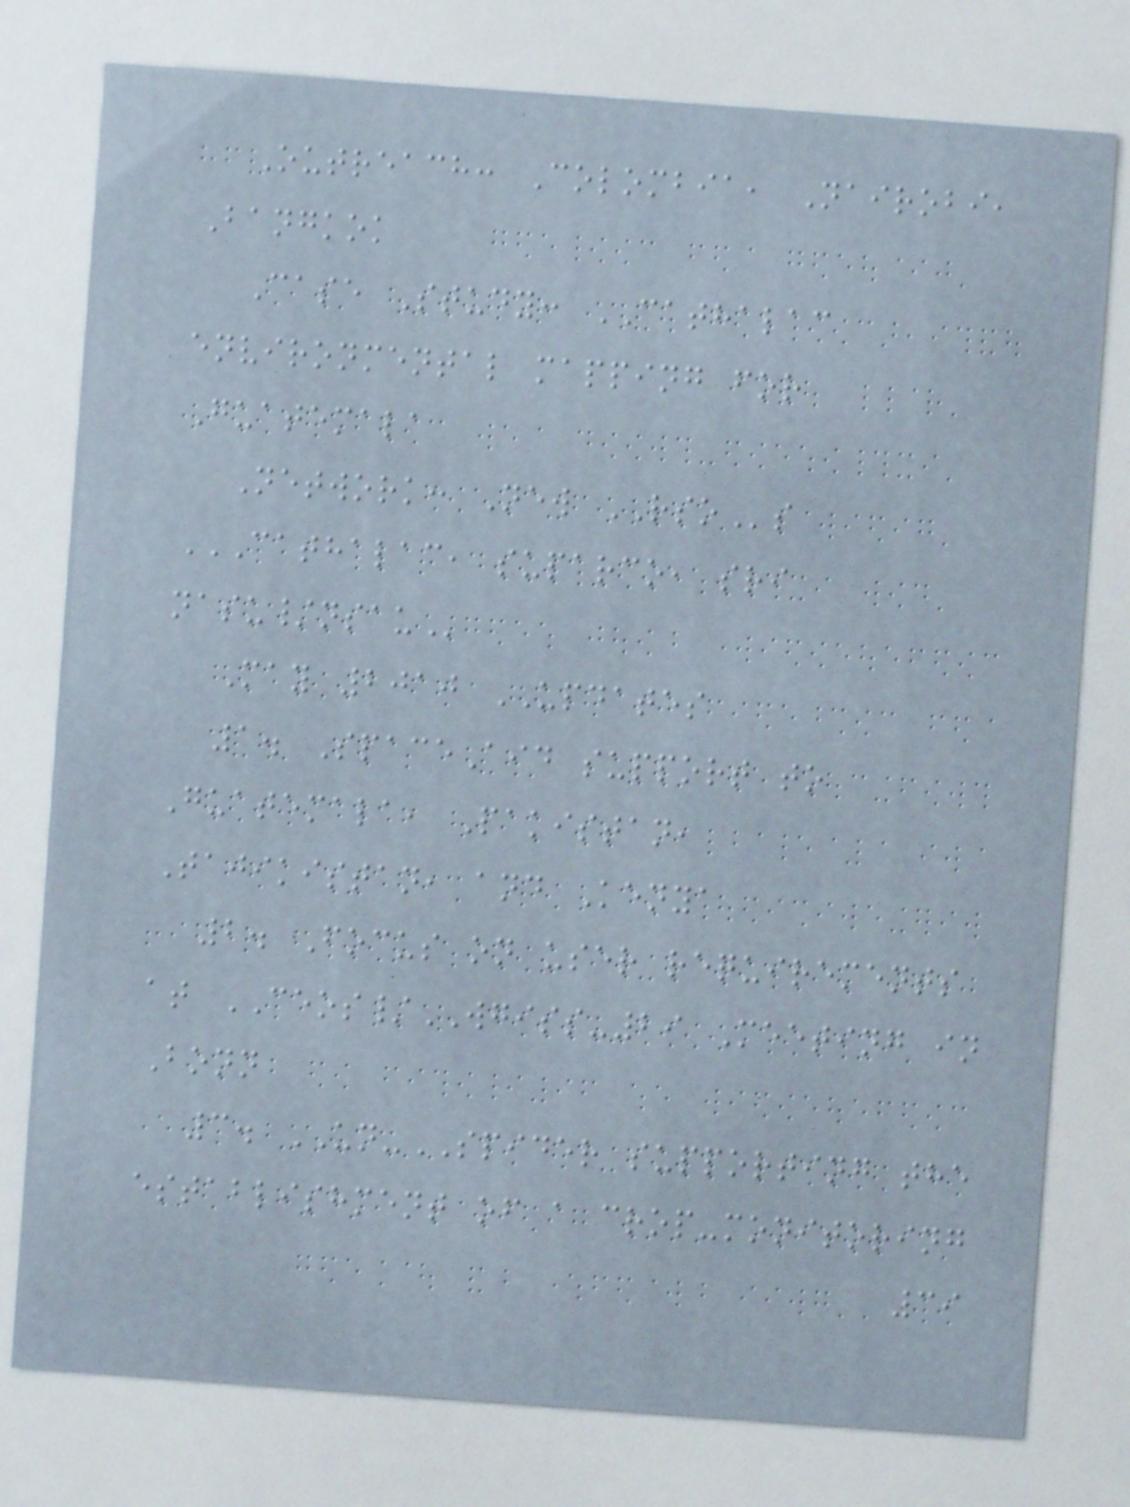Outreach: Colombia, Nairobi,
Bangkok
Case Study: CATHALAC
environmental mapping for
Guatemala
Network: New RSOs
CATHALAC, SUPARCO, SRI
NASU/NSAU
May 2010 UPDATES
1. SpaceAid support to
Guatemala, Pakistan,
Tajikistan, and Kenya
2. Focus on user requirements
at CEOS/WGISS-29 Meeting in
Bonn
3. UN-SPIDER supporting the
establishment of a crop-monitoring
39
